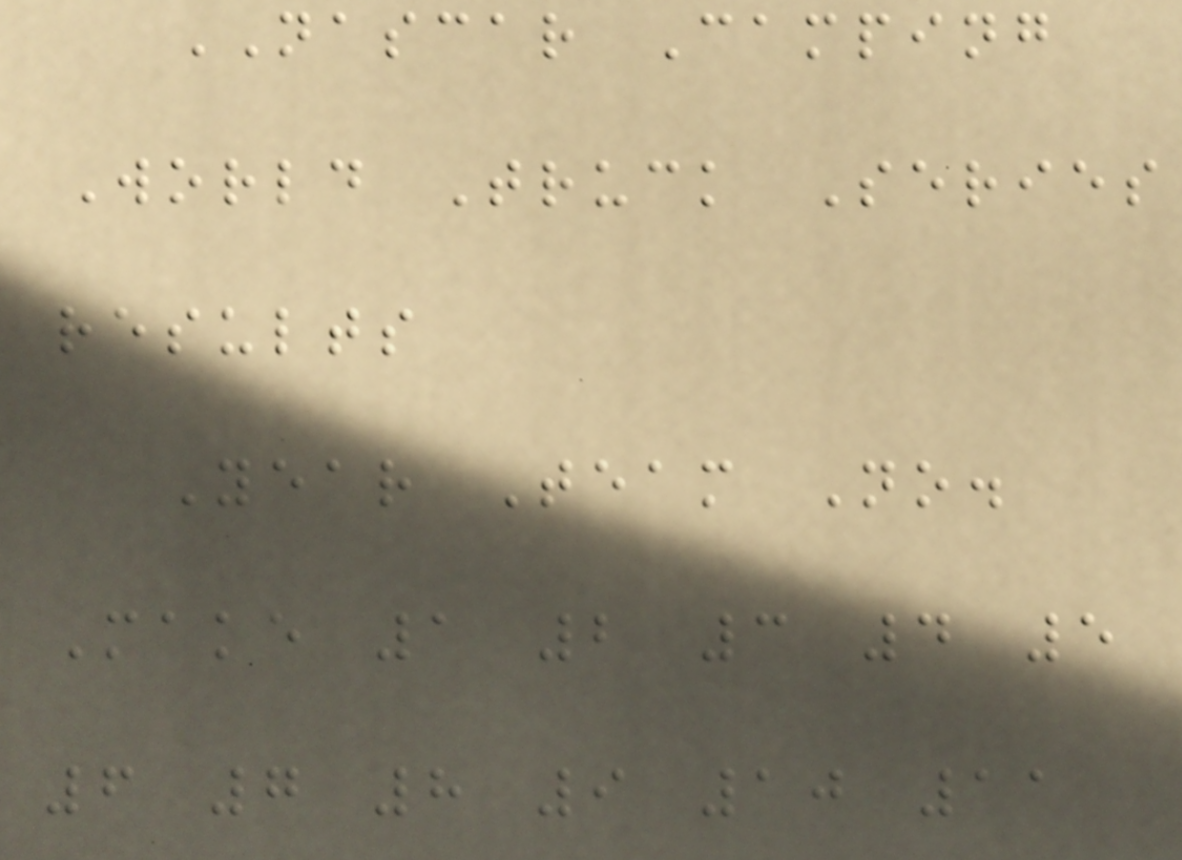NASCAR Camping
World Truck Series
results
Year Team No.
Make 1 2 3 4 5
6 7 8 9 10 11
